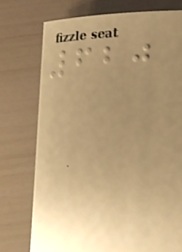620
